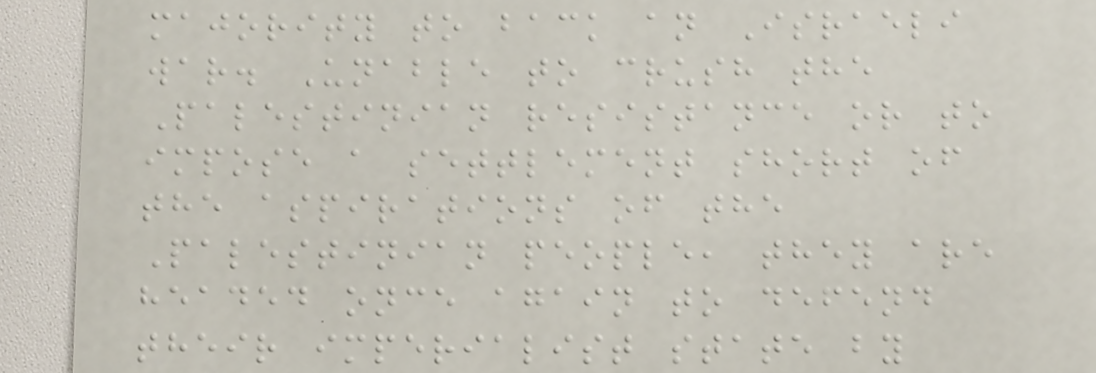majority to back an Israeli
war. Unable to crush the
Palestinian resistance or to
impose a settlement short of
the aspirations of the
Palestinian people, they are
headed once again to defend
their imperialist state by
